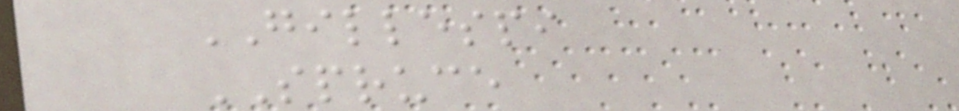GILLESPI
SPRUCE
